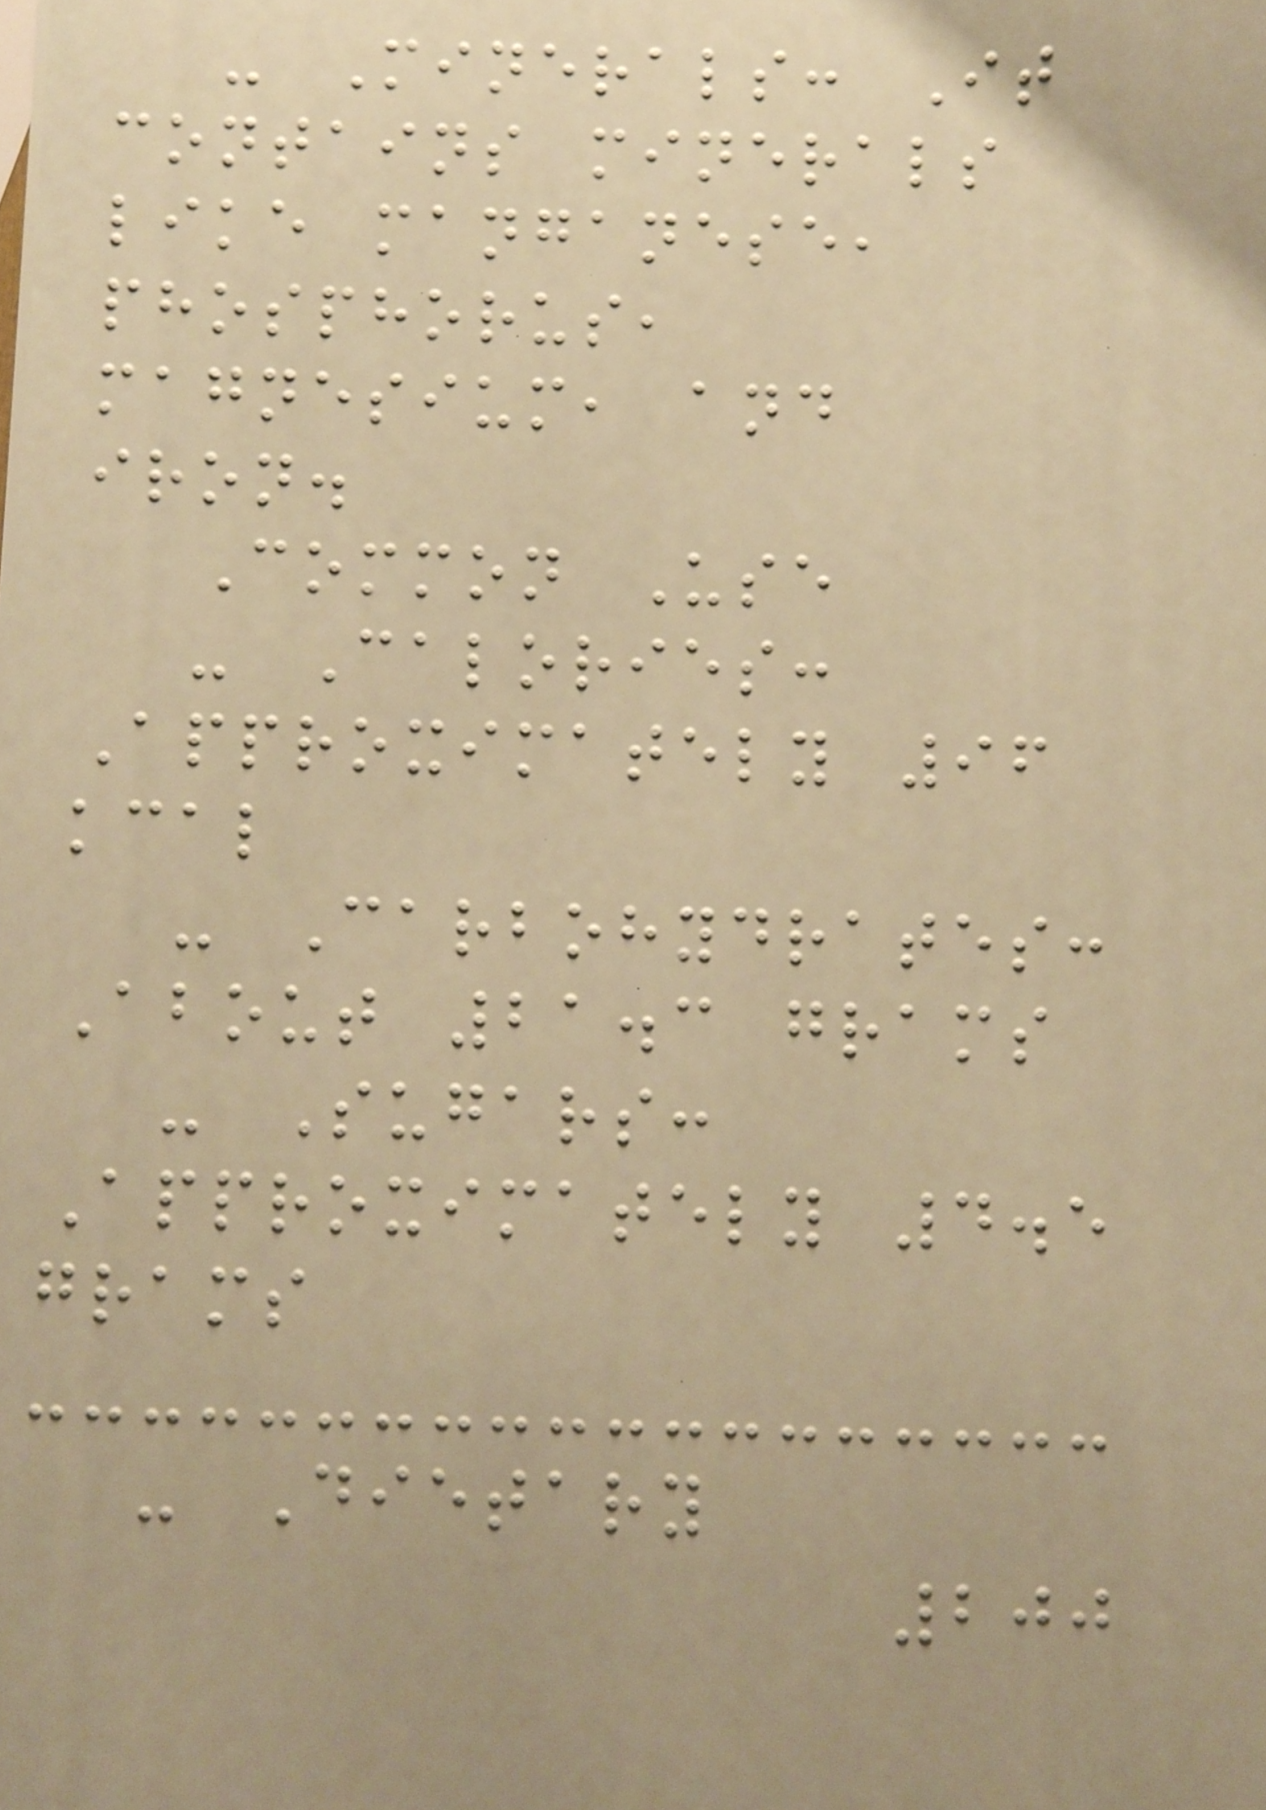- Minerals: It
contains minerals
like manganese,
phosphorus,
magnesium, and
iron.
Common Use
- Calories:
Approximately 96
kcal
- Carbohydrates:
About 21.3 grams
- Sugars:
Approximately 4.5
grams
- Dietary
200
